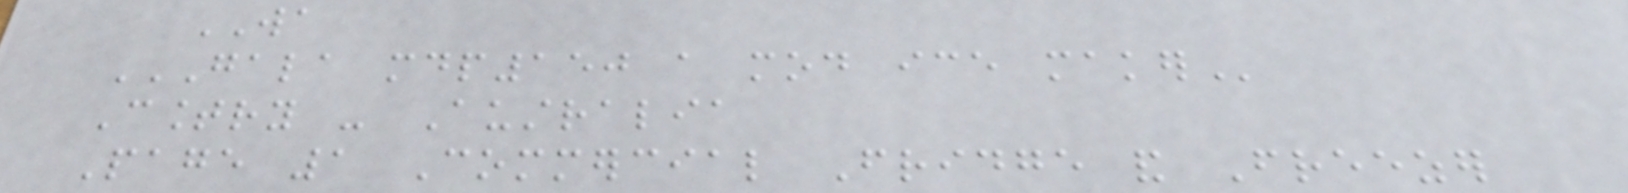WA
GALA MDP150 A MOD ICE MAKER
Country - Australia
Page 1 Commercial Fridge and Freezer
